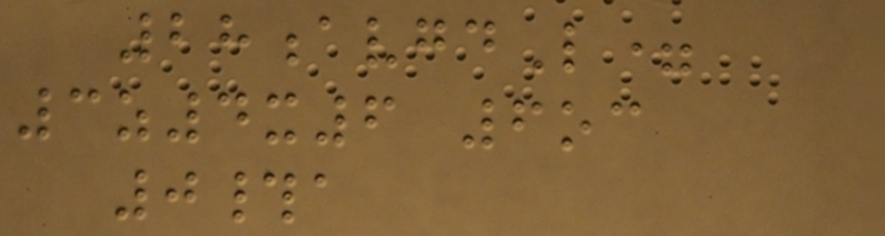28avgdL=
3z4x6 6oc
0#a
